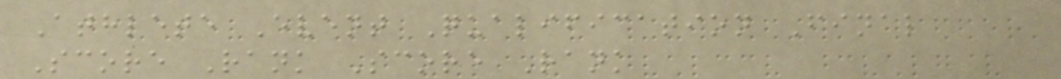Athlete Event Qualification Final
Score Rank Score Rank
